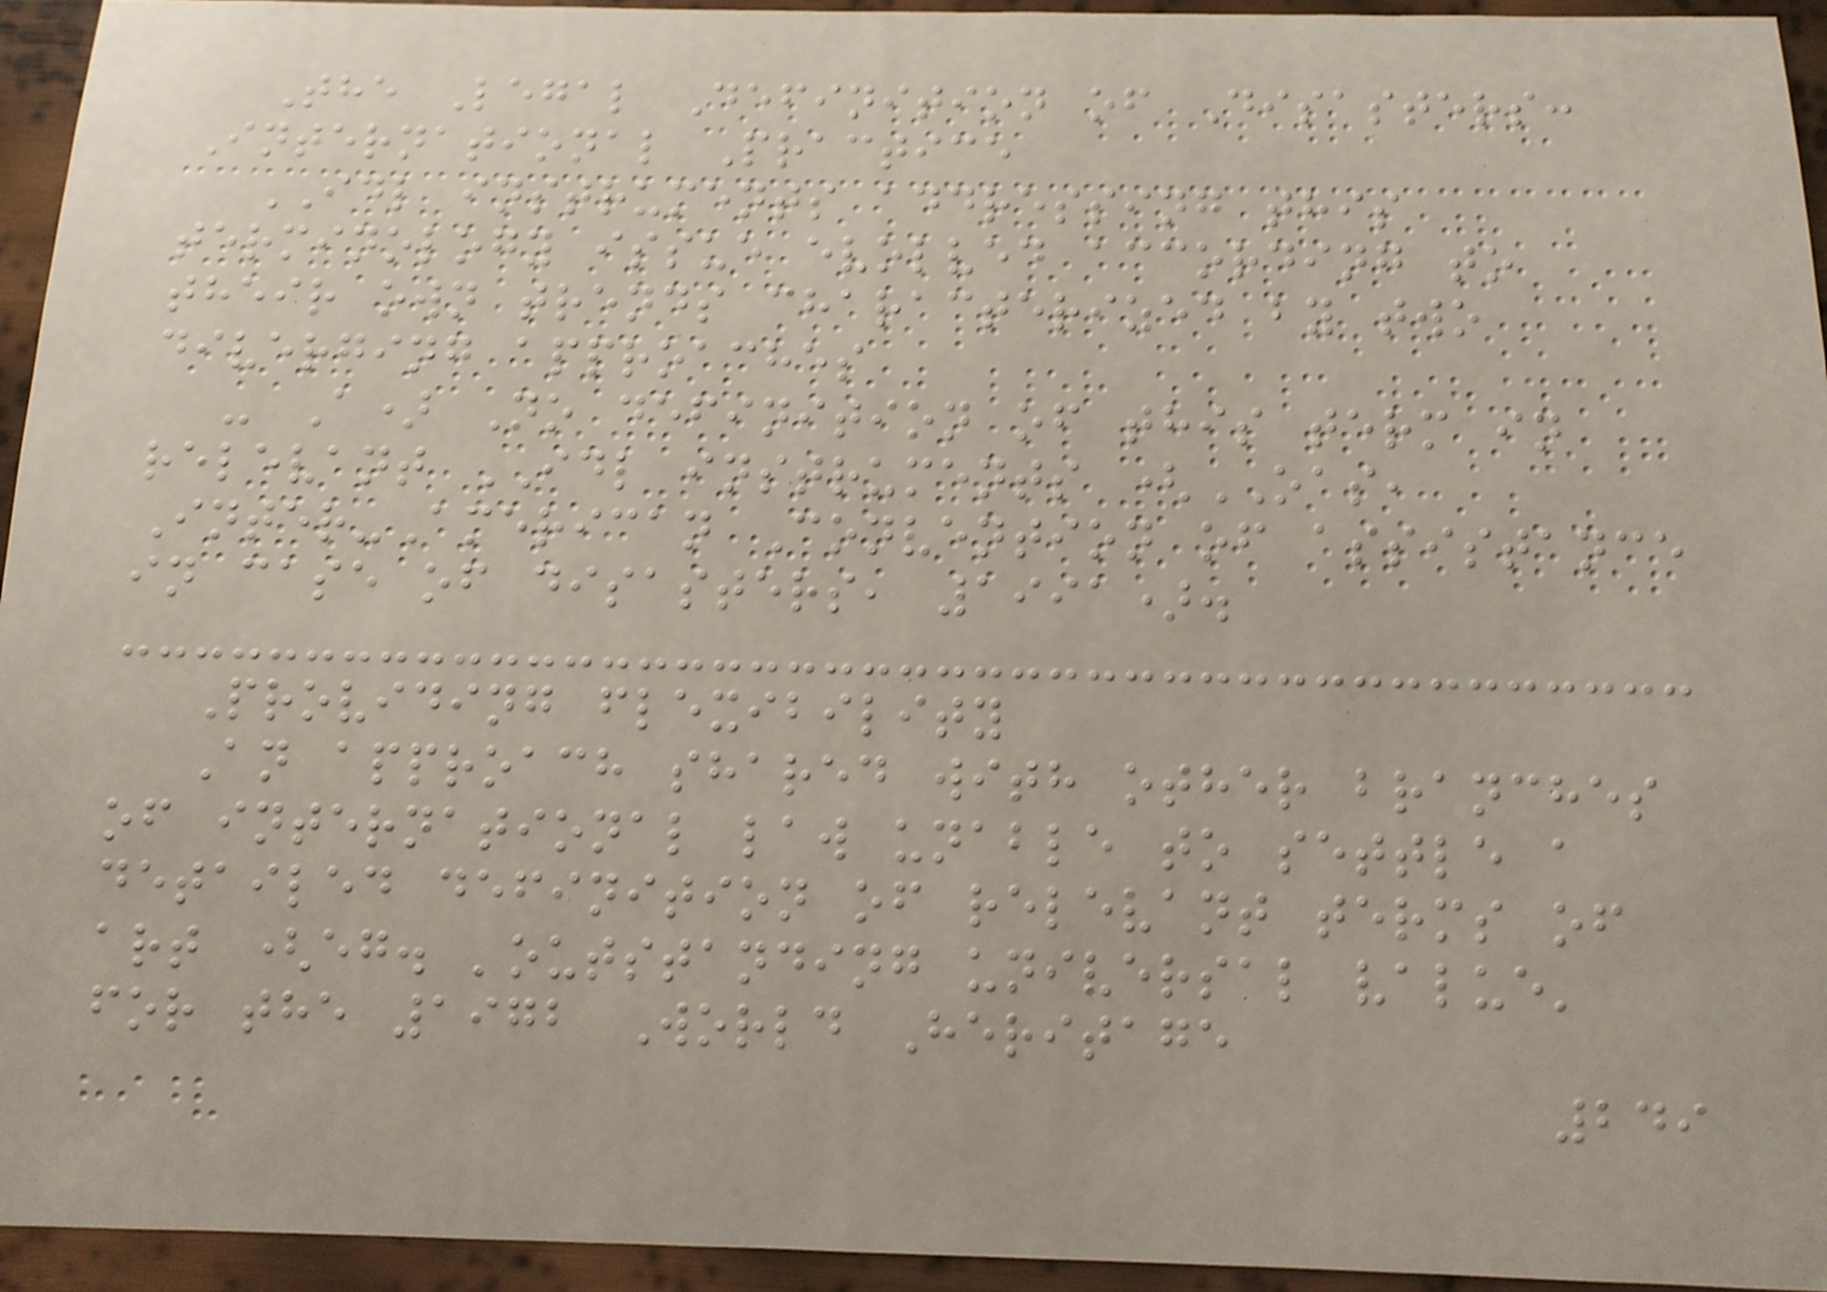The Legal Definition of Disasters:
International Practice
IDL instruments addressing this
terminology issue evolved according to
their own trends characterized by two
diverging approaches
- A) No definition of this term in
relevant IDL instruments (OAS,
Inter-American Convention of assistance
in case of disasters, 1991).
Providing flexibility
An approach shared with other branches
of international law unable to settle a
detailed definition of relevant terms of
art (eg. 'outstanding universal value'
for the 1972 World Heritage
249
